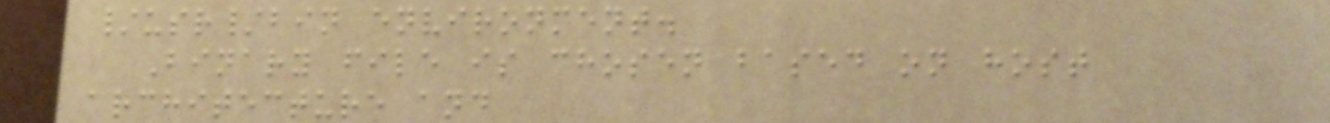/usr/bin environment.
Binary file is chosen based on host
architecture and
